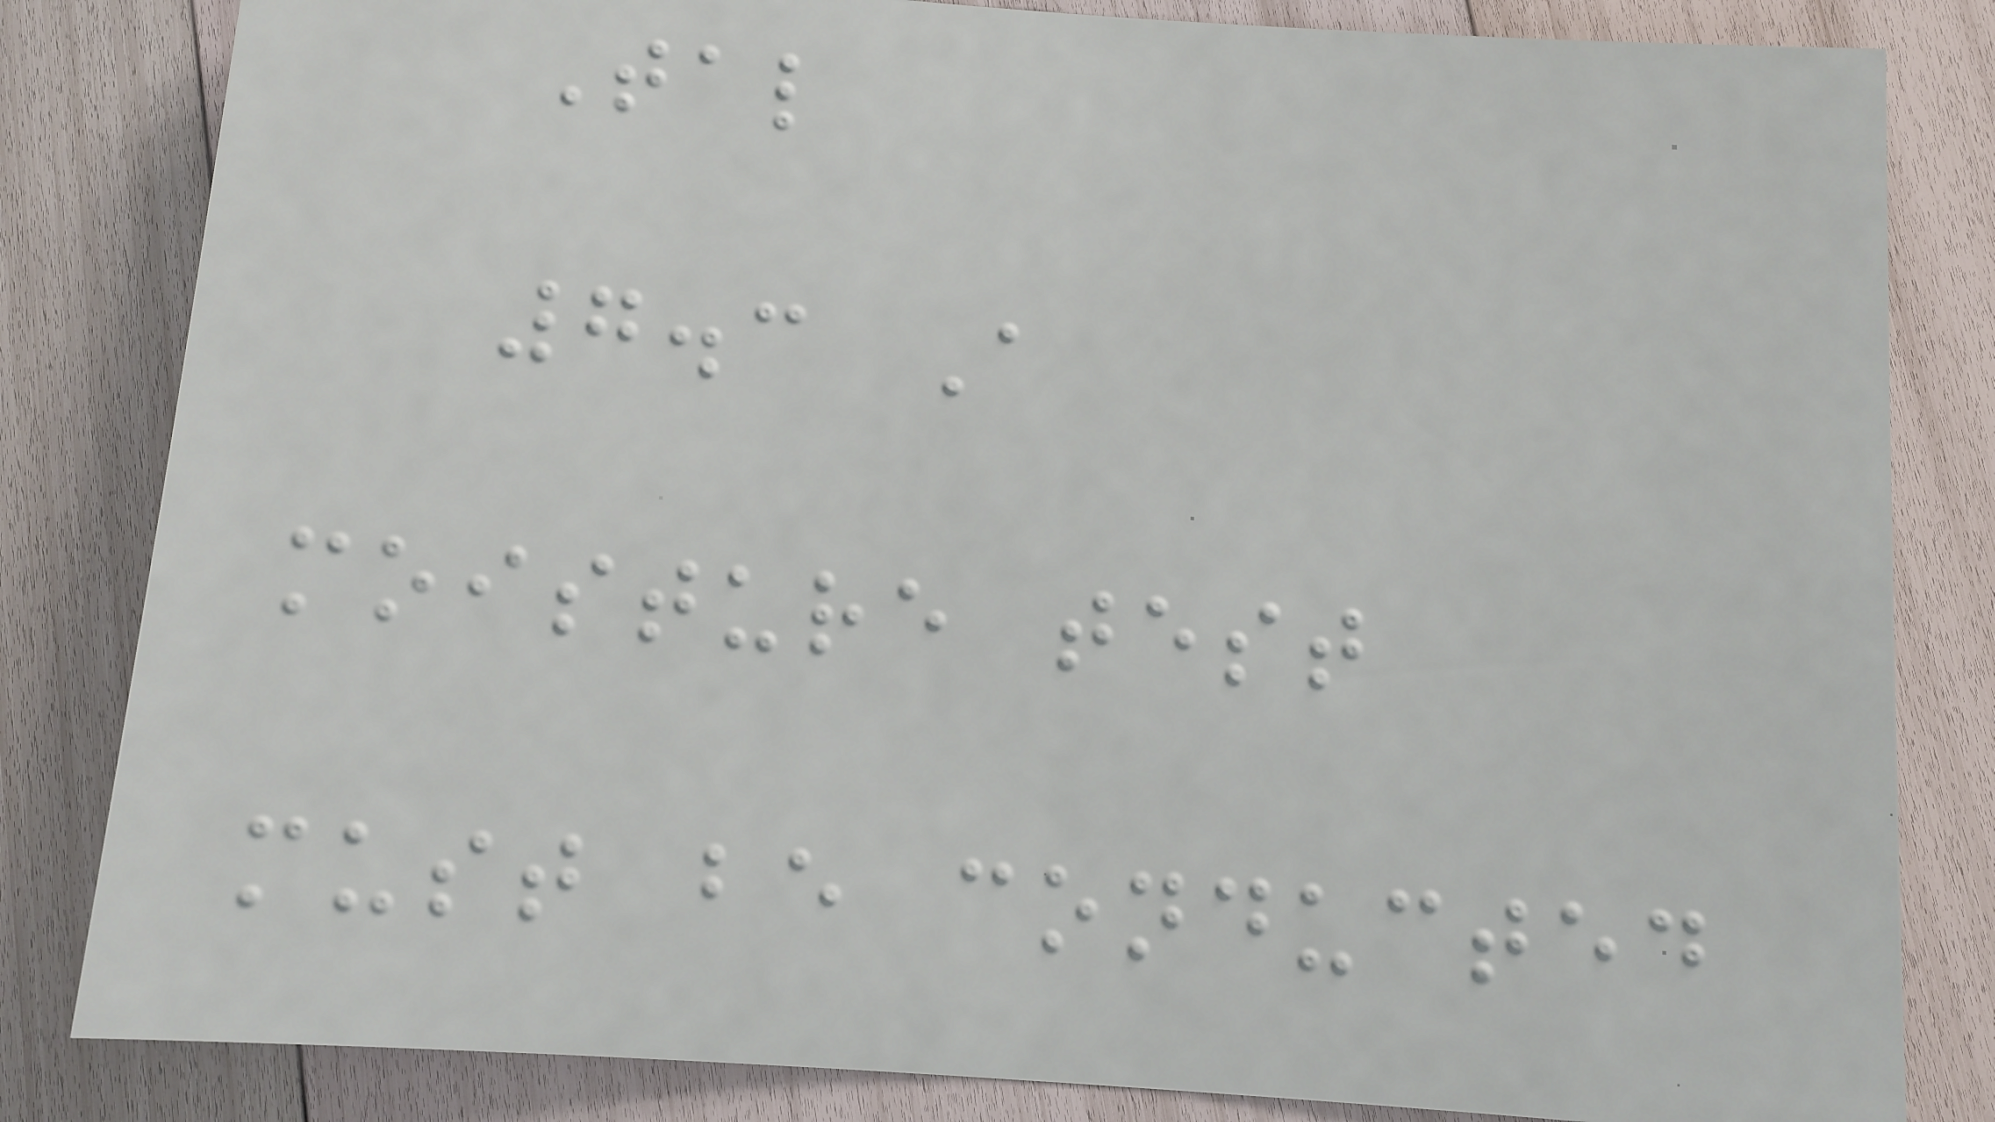Tal
7.3 A
moisture test
must be conducted
